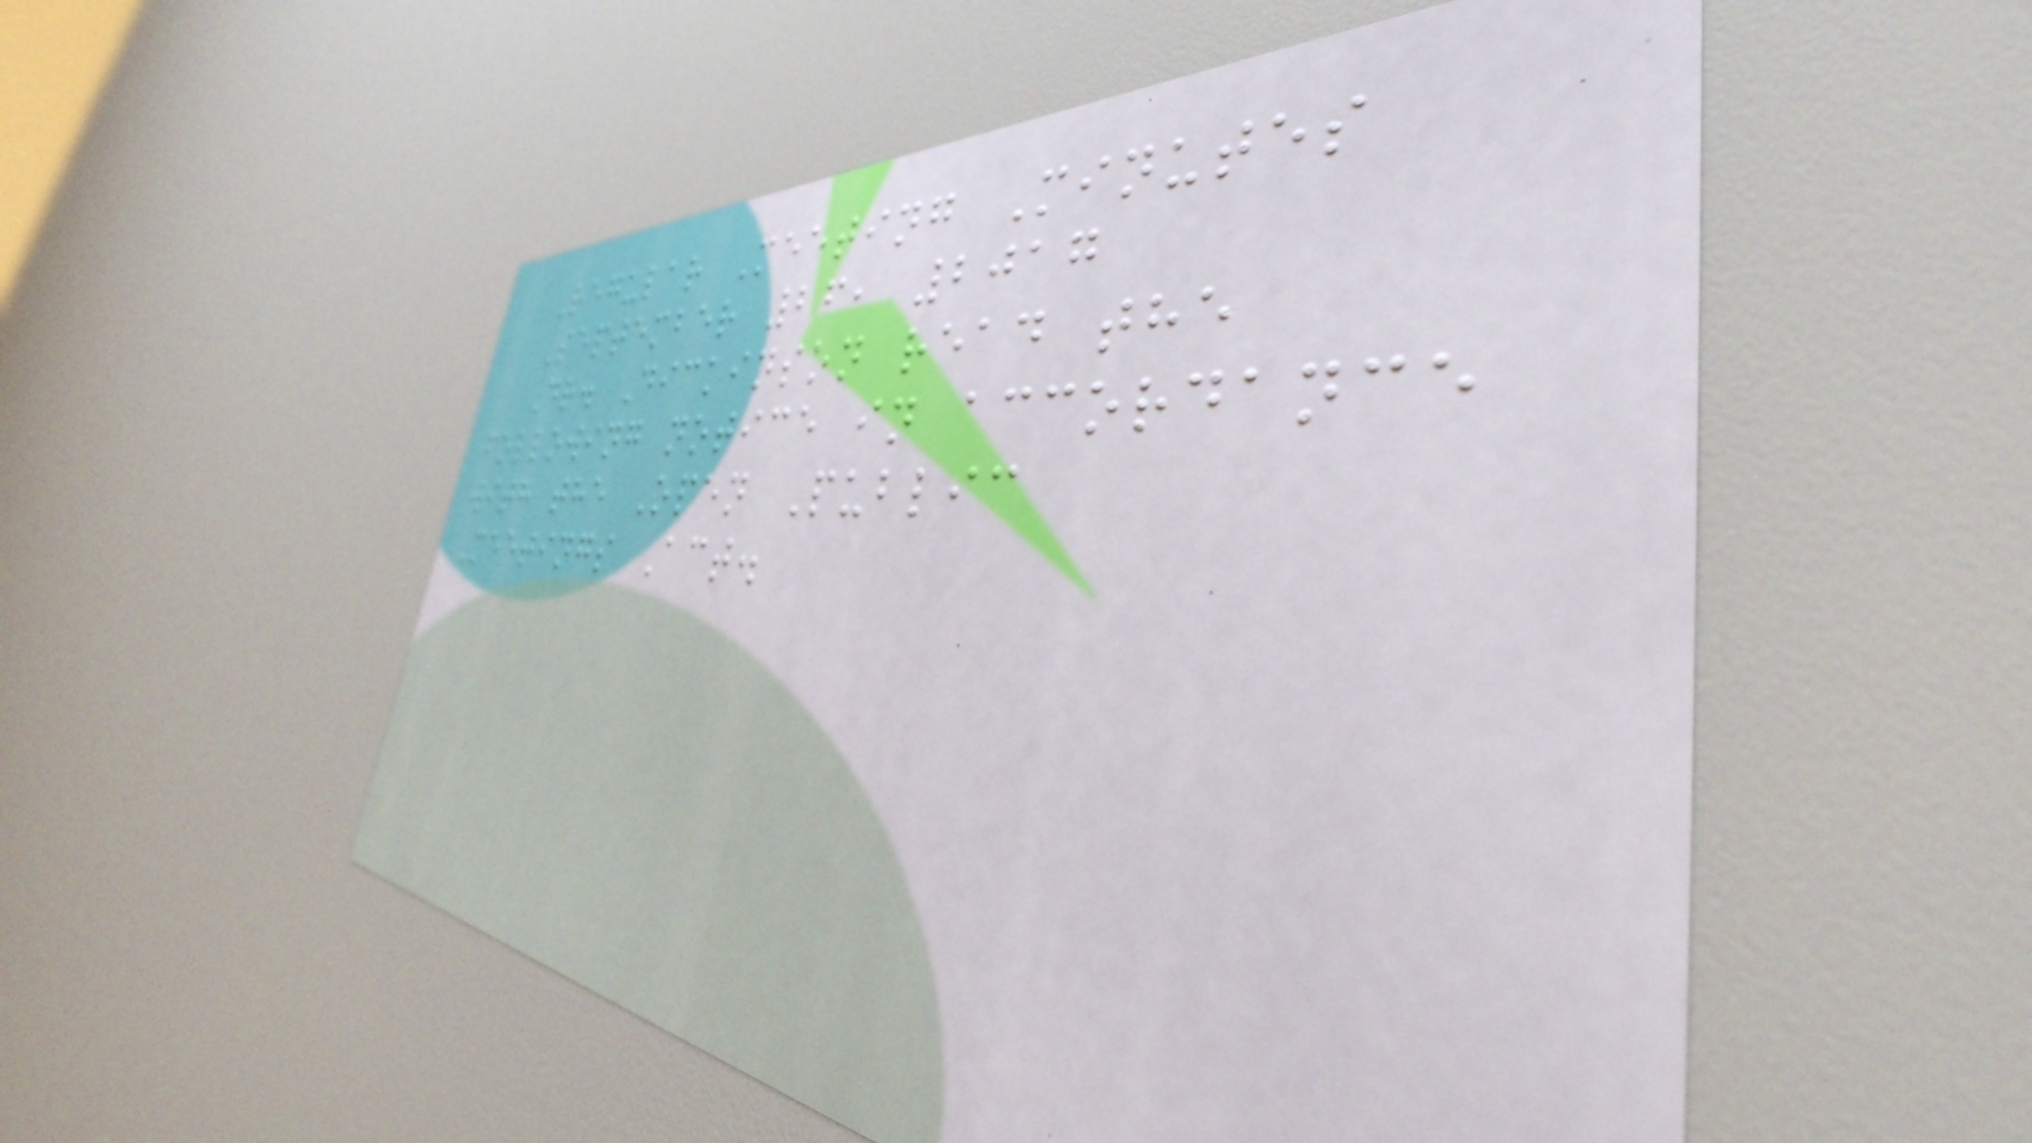Regular Meeting Minutes
September 26, 2017
Dr. Dickinson read the
following notice in accordance
with the Open Public
Meetings Act.
